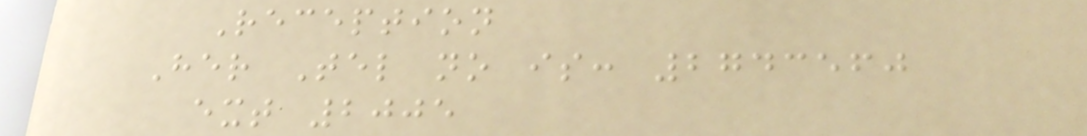Reception
Her Tel no is: 2743560
ext 2005
